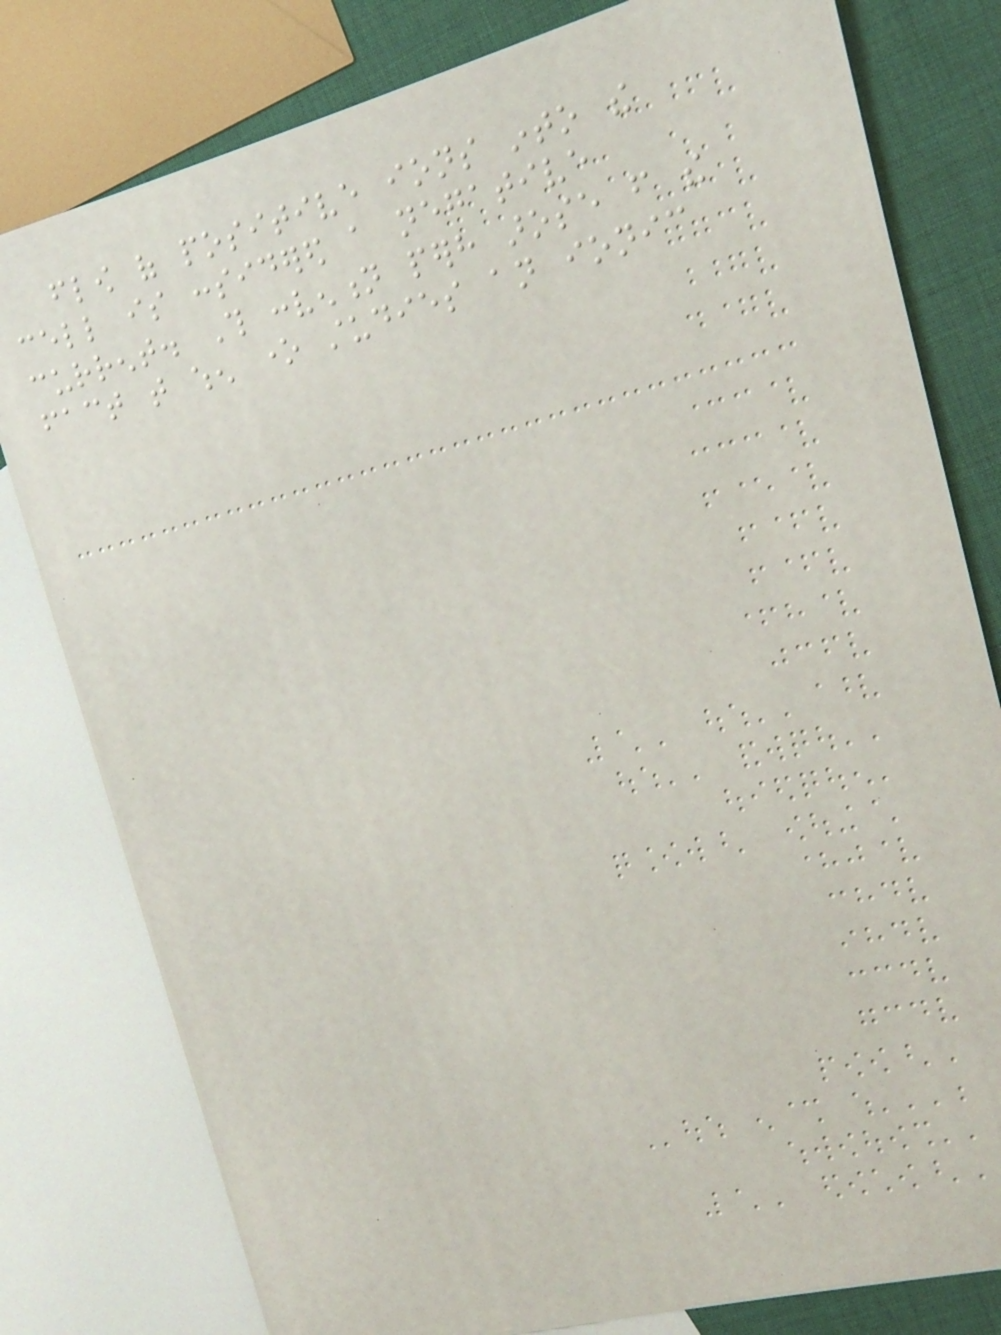flow of positive ions into the
cell is considered a negative
current. This convention perhaps arose from the
fact that when one studies an ionic
